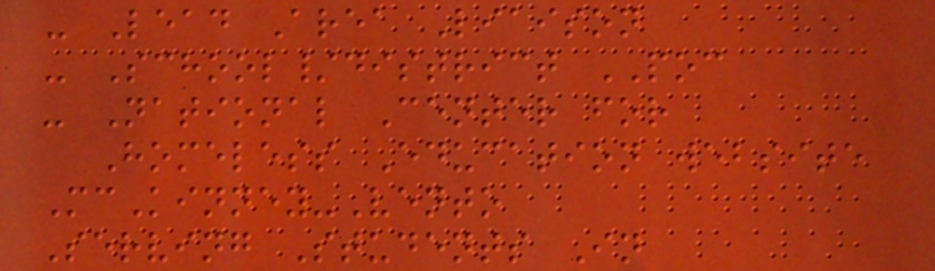- Lead Area Liaison
- School/district POC
- National Center for
Homeless Education website
McKinney-Vento
Serving Students In
